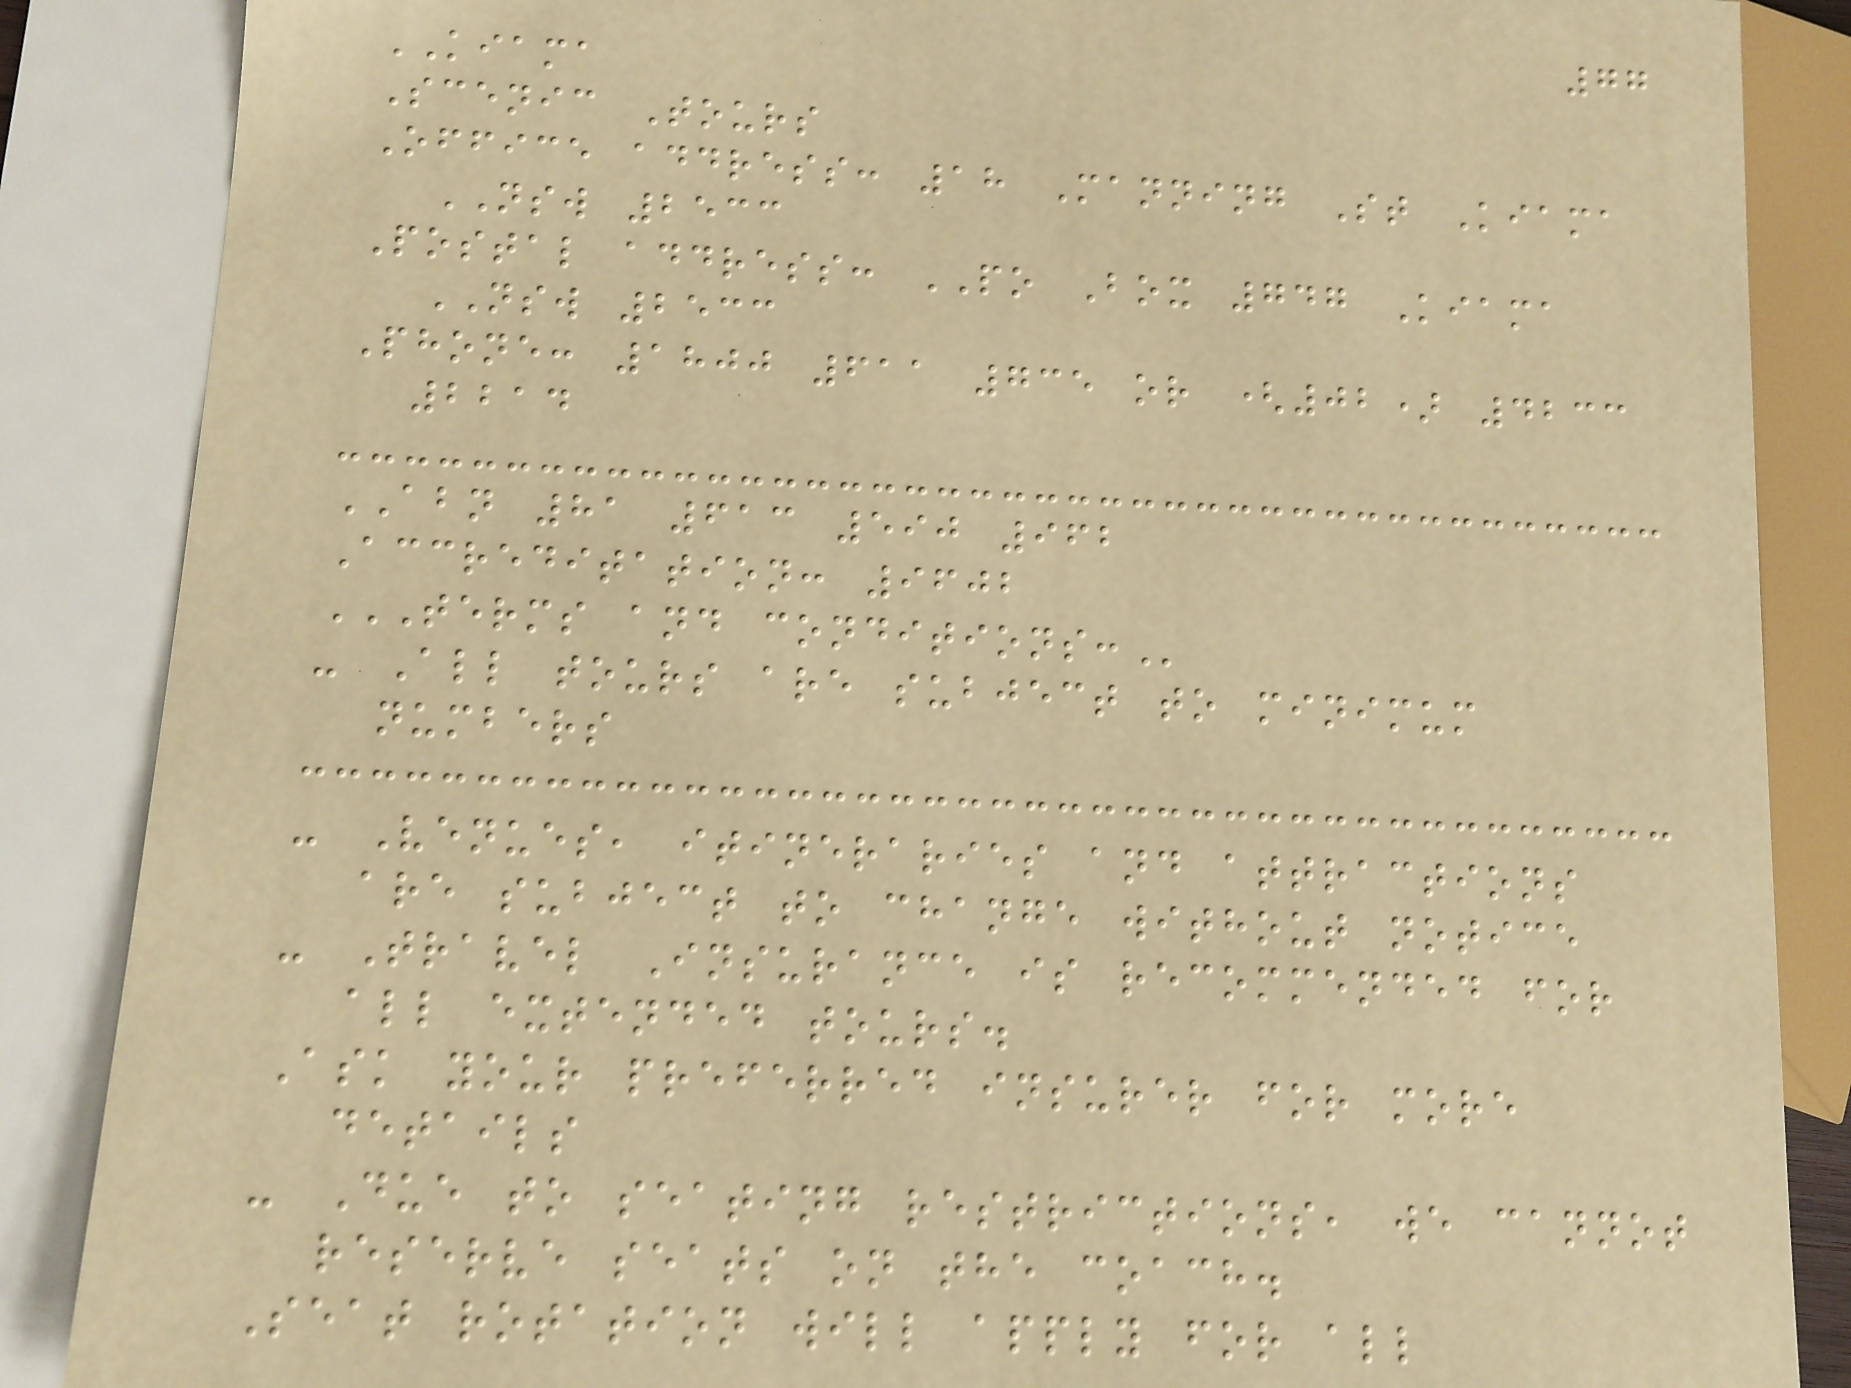77
KIAMA
Scenic Tours
Office address: 18 Manning St Kiama
NSW 2533
Postal address: PO Box 747 Kiama
NSW 2533
Phone: 1800 611 735 or (02) 4233
2214
ABN 81 613 590 962
Accreditation: 9602
TERMS AND CONDITIONS:
- All tours are subject to minimum
numbers
- Venues, itineraries and attractions
are subject to change without notice
- Travel Insurance is recommended for
all extended tours.
Ask your preferred insurer for more
details
- Due to seating restrictions, we cannot
reserve seats on the coach.
Seat rotation will apply for all
